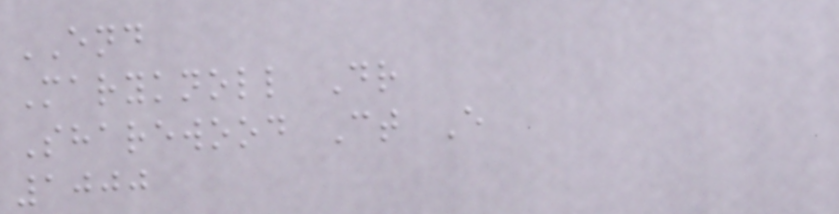END
Maryknoll Dr
Sharewood Ct E
1000
